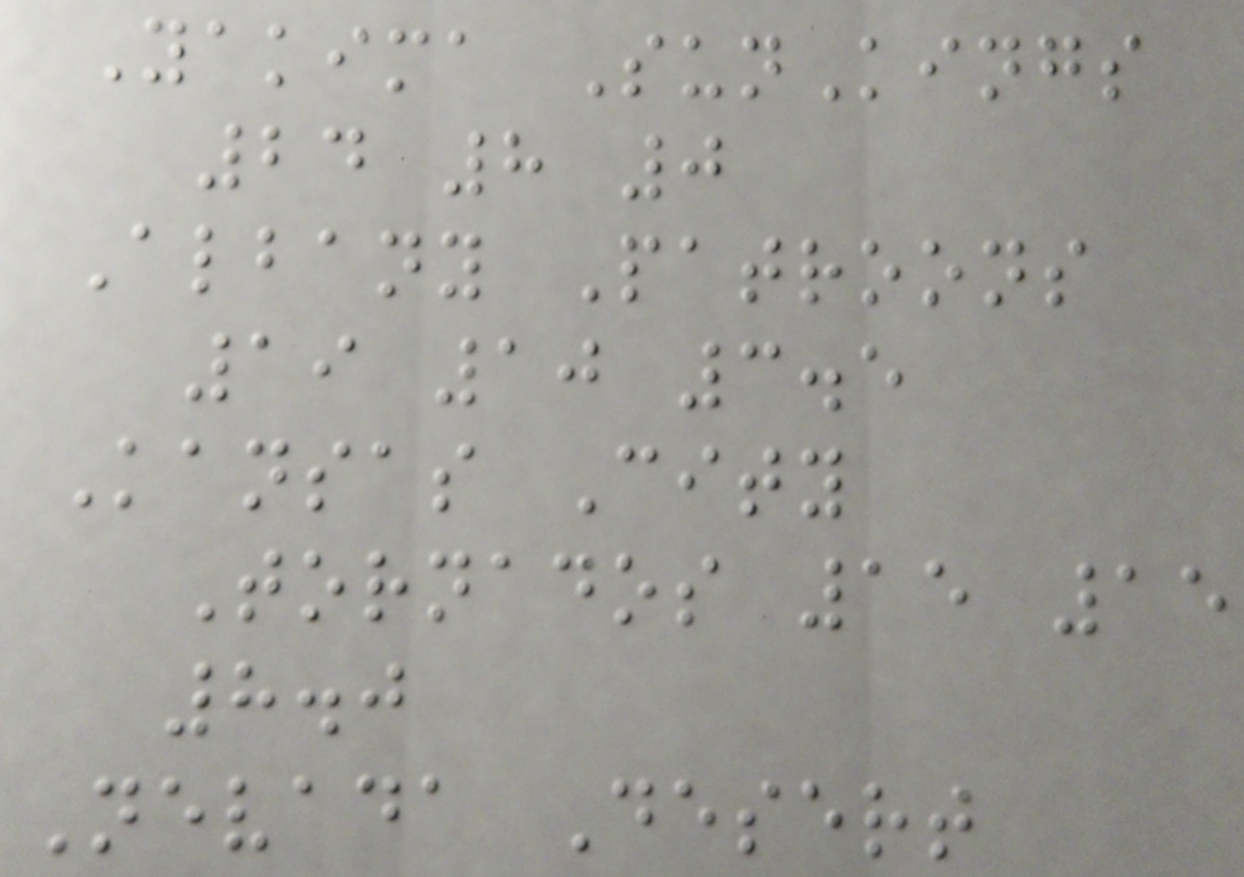Yakima SunKings
24 8 0
Albany Patroons
19 10 3.5
Kansas City
Tornados 15 15
8.0
Nevada Desert
